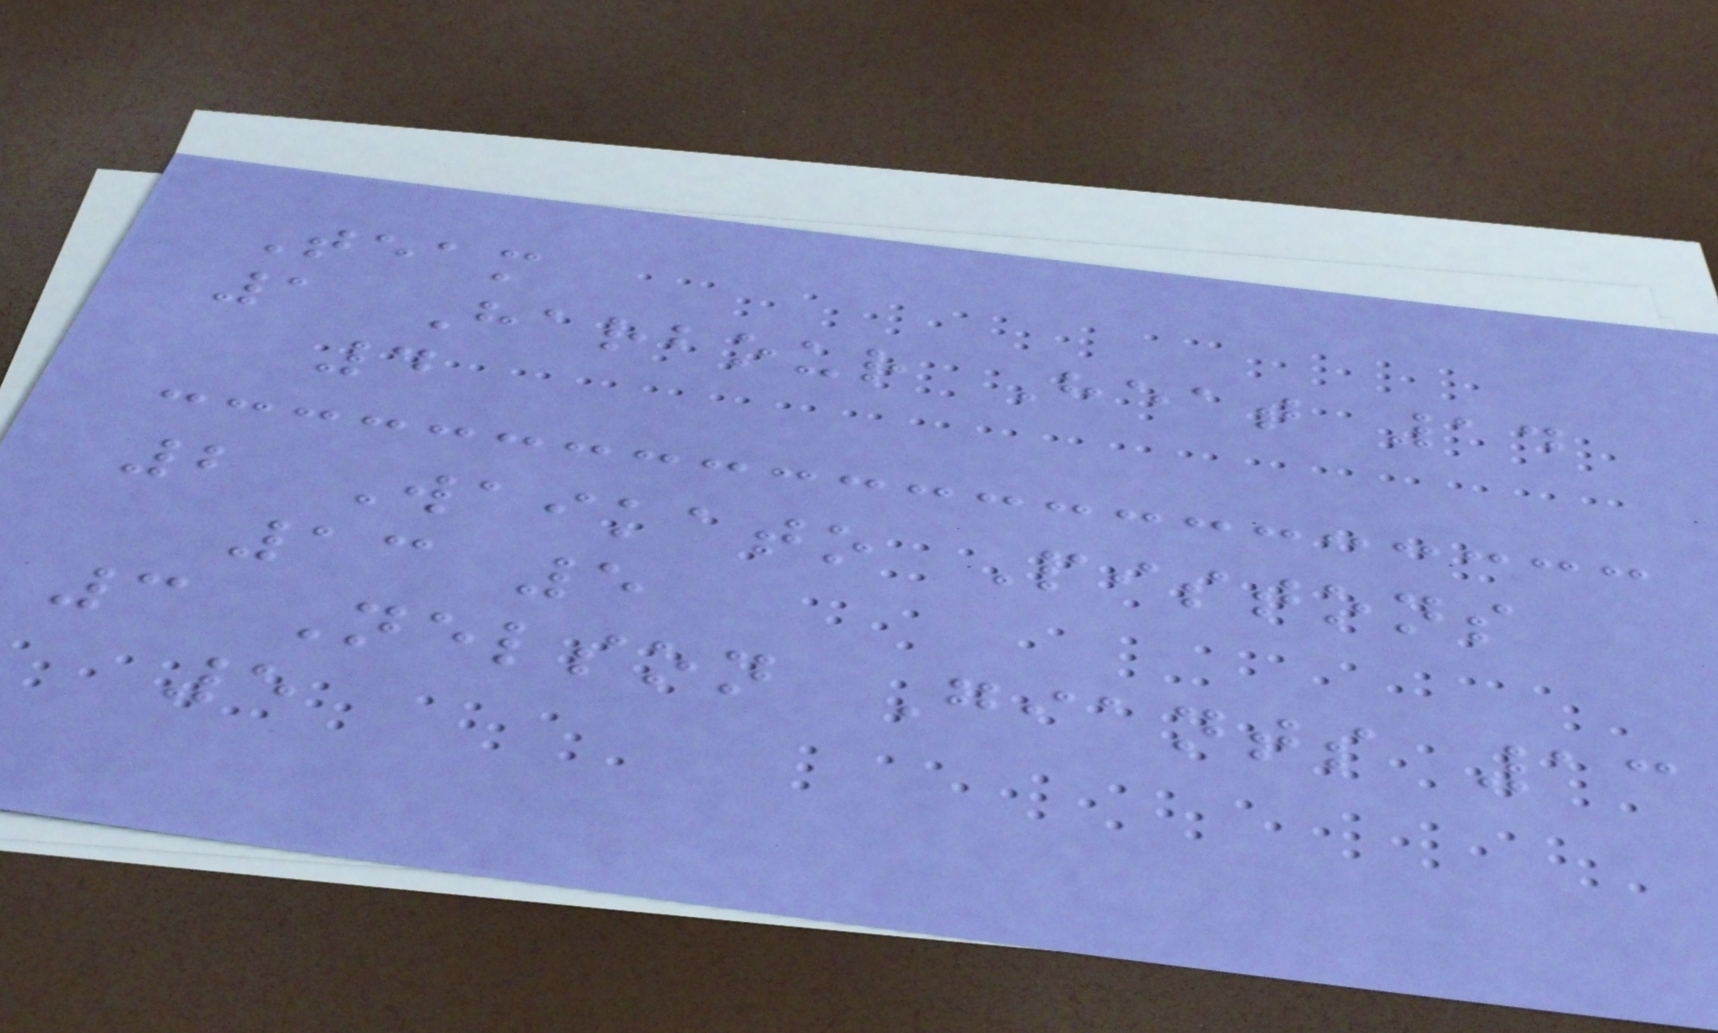Team
1 Harbour Heat 14
4
2 Waikato Pistons
13 5
3 Nelson Giants 13
5
